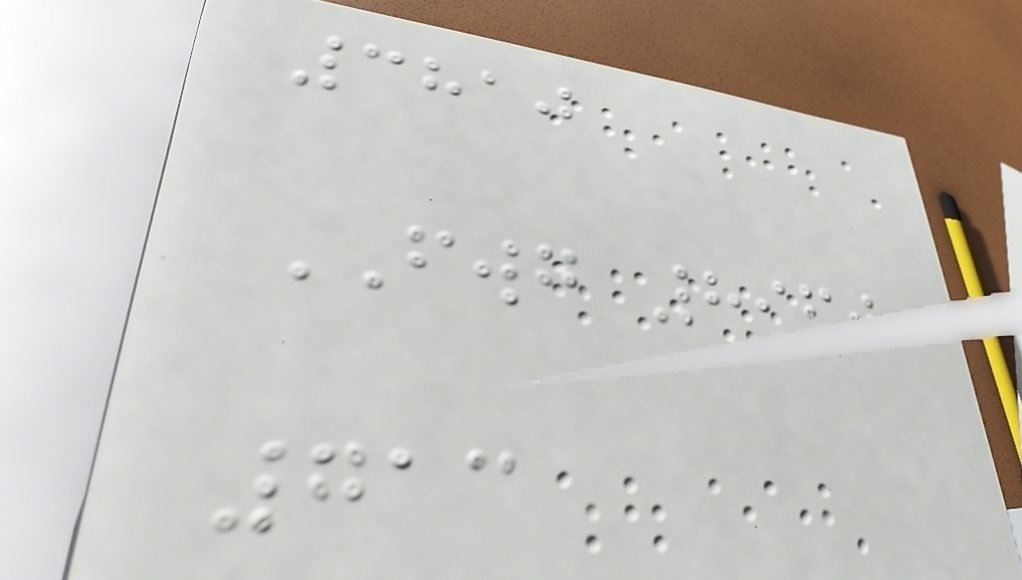3810
FWG 8960
713
